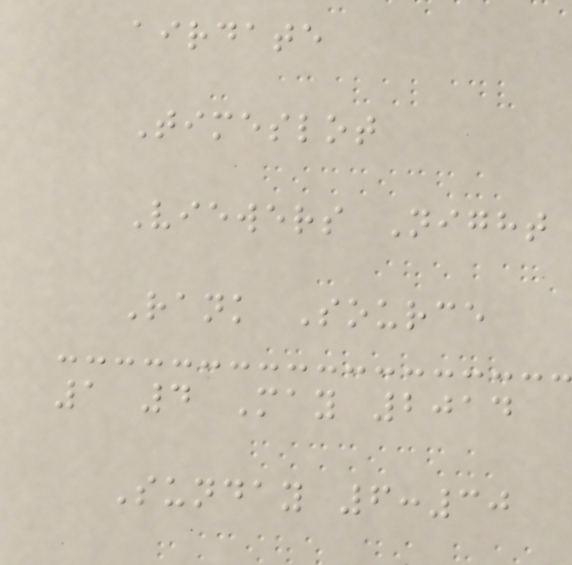airdate
Timeslot
Viewers Night
Rank Source
1 4 May 2014
Sunday 6:30
